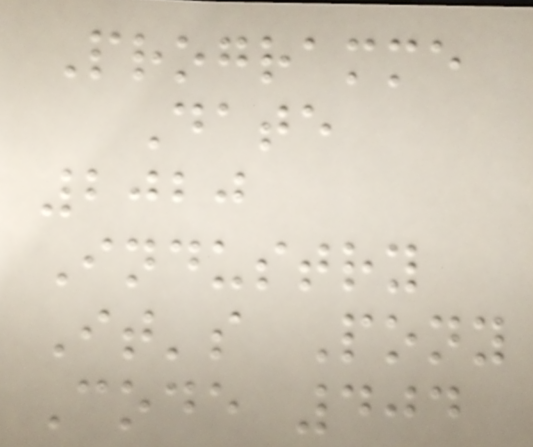Programme
Date
2020
Industry
It's Pony
Code 404
